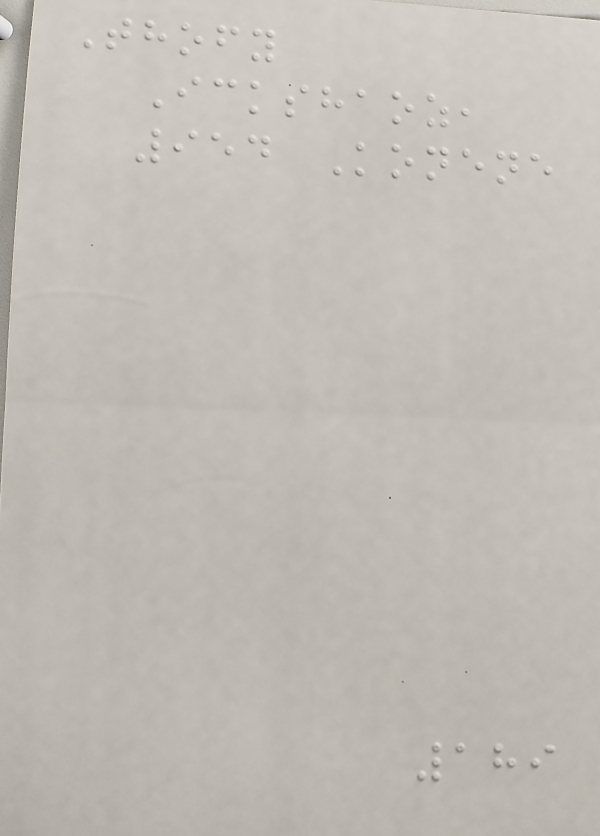Thofy
Ickshaoz,
954 Konene
189
